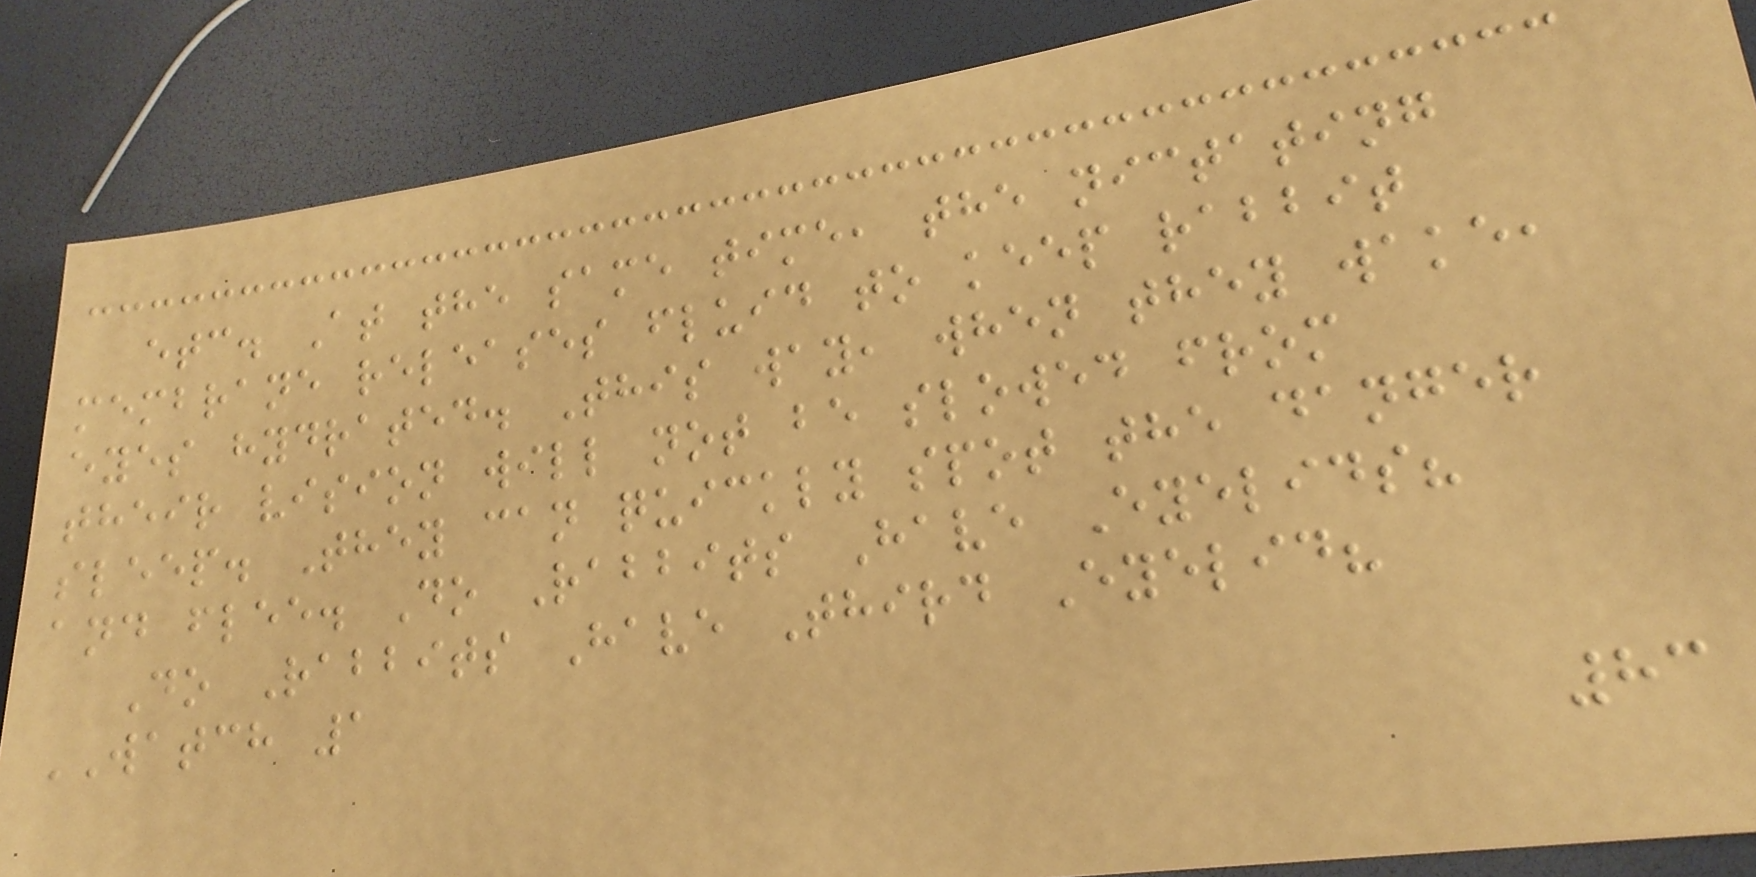etc. At the same time, the nictating
membrane releases fluid to keep rabbit
eyes hydrated. This way, when they wake,
their vision will not be slowed from
sleep. They can quickly spot the danger
and flee. Do Rabbits Have Eyelids?
Do Rabbits Have Third Eyelid?
WATCH 1
83
